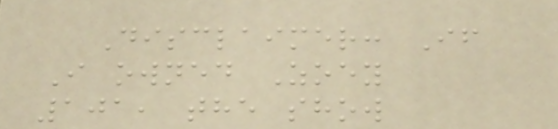Disclaimer: If
I owned Zoey
101, the show
